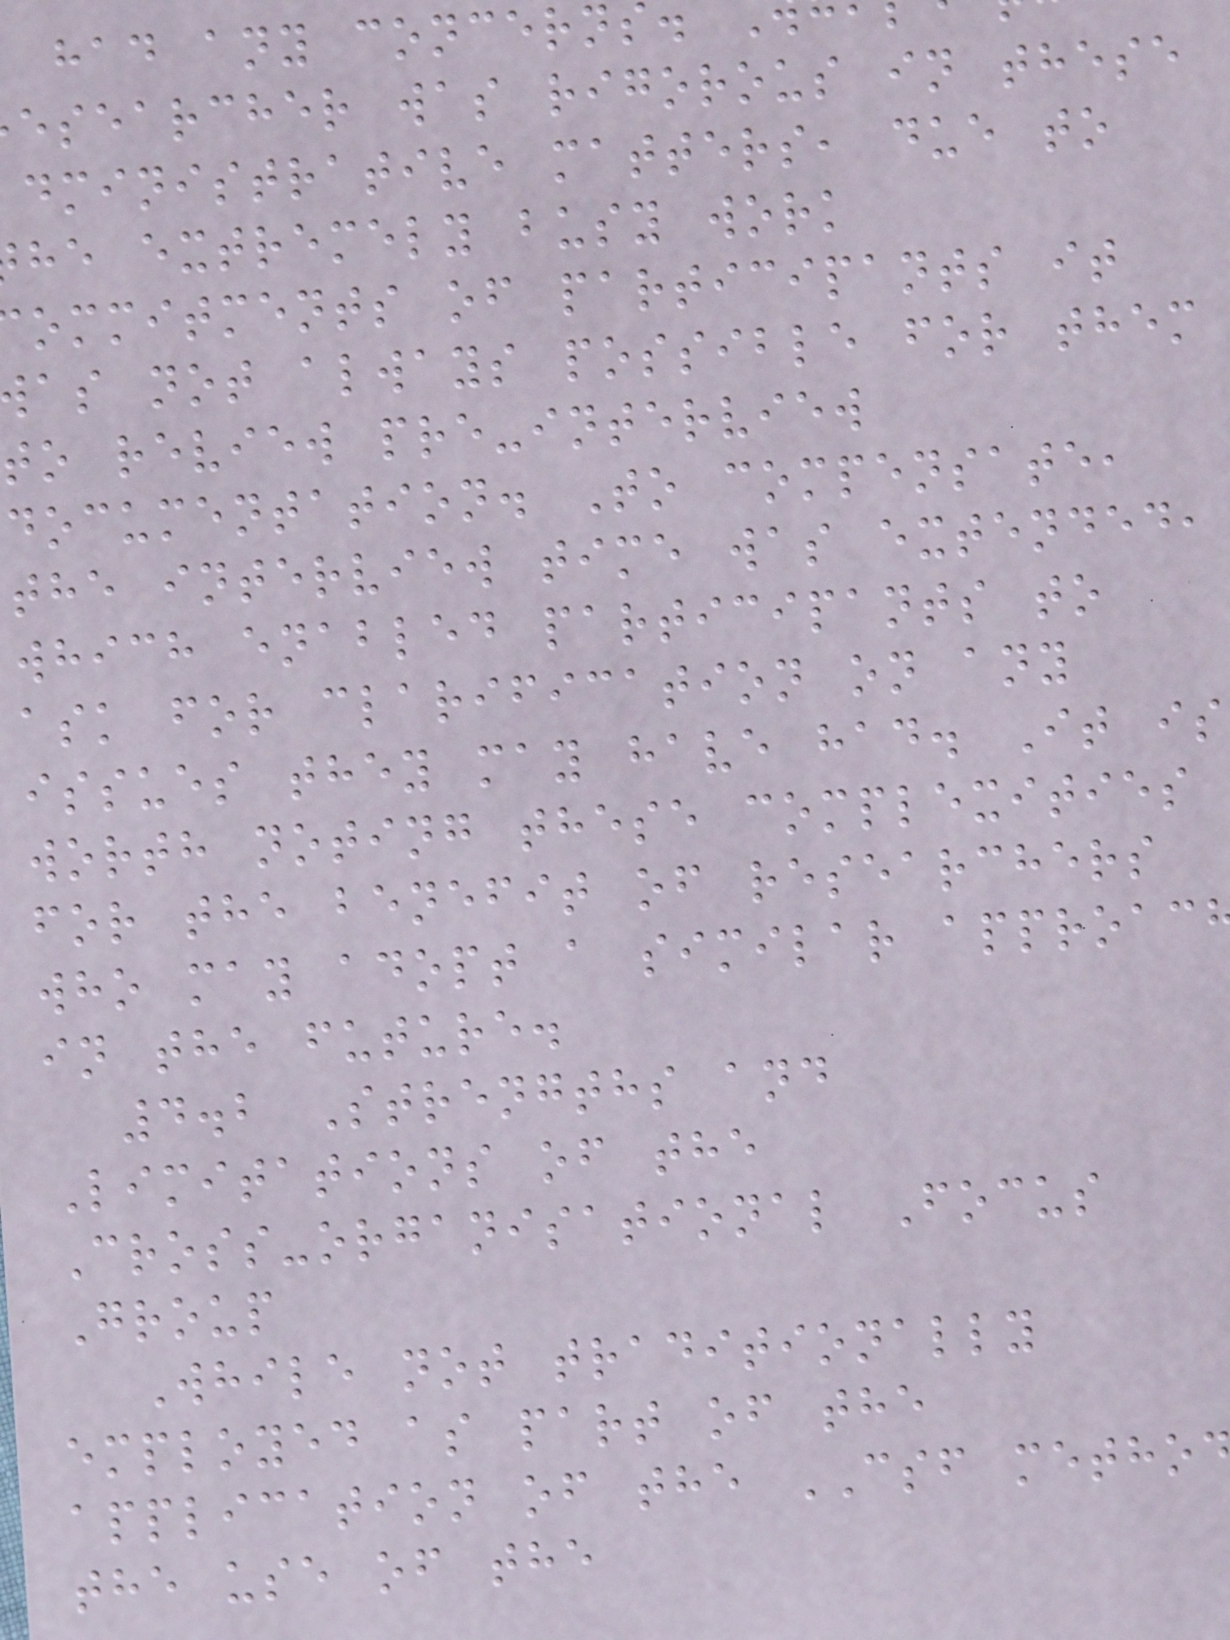had any concerns
esearcher was rigorous in these
dministrative matters, due to
he extremely busy work
ommitments of participants it
as not always possible for them
to review pre-interview
documentation. To compensate,
the interview time was extended,
which enabled participants to
ask for clarification on any
issues they may have had. It is
worth noting these complexities
for the benefit of researchers
who may adopt a similar approac
in the future.
4.2 Strengths and
Limitations of the
Cross-organisational Focus
Group
While not traditionally
employed as part of the
application of the CSF metho
the use of the
